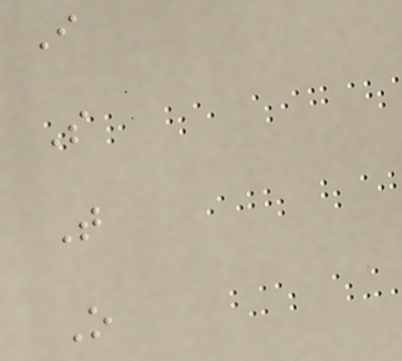I
S
T
O
